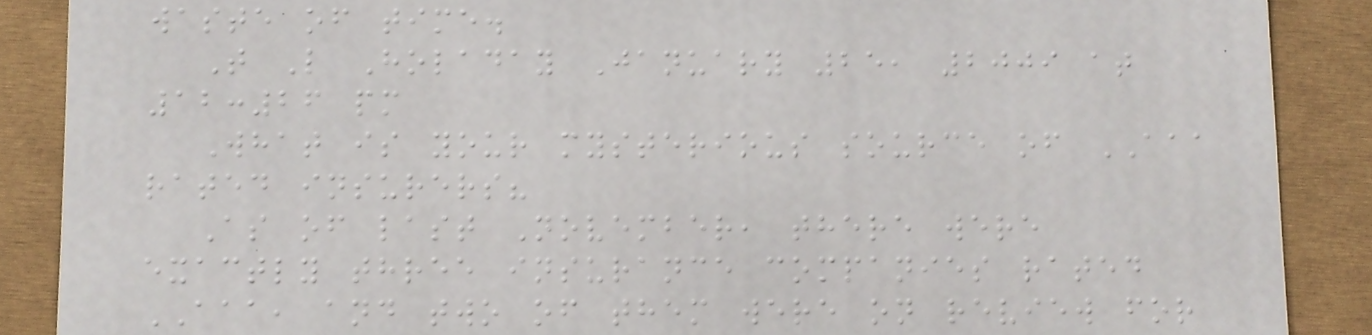waste of time.
T L Holaday January 25, 2009 at
12:26 pm
What is your mysterious source of AAA
rated insurers?
As of last November, there were
exactly three insurance companies rated
AAA, and two of them were on review for
